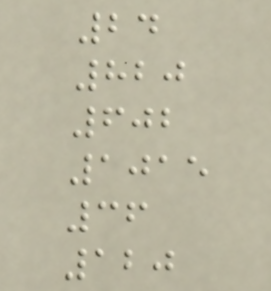24
820
602
1015
36
120
